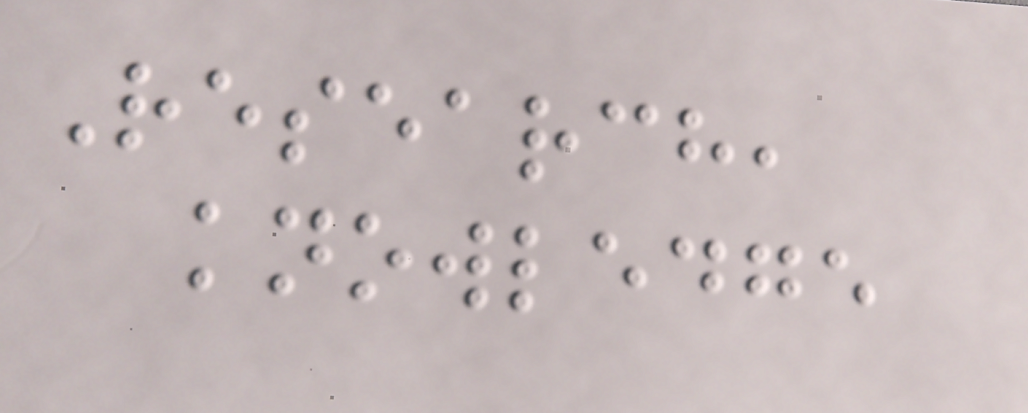Research,
knowledge
